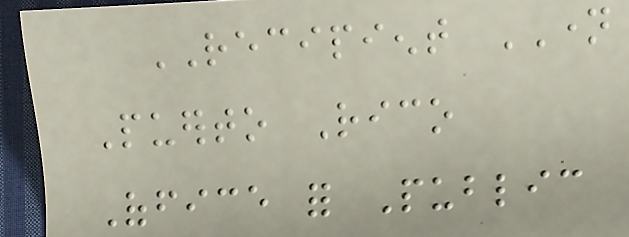RECIPIENT NAME
Puerto Rico
Office for Public
